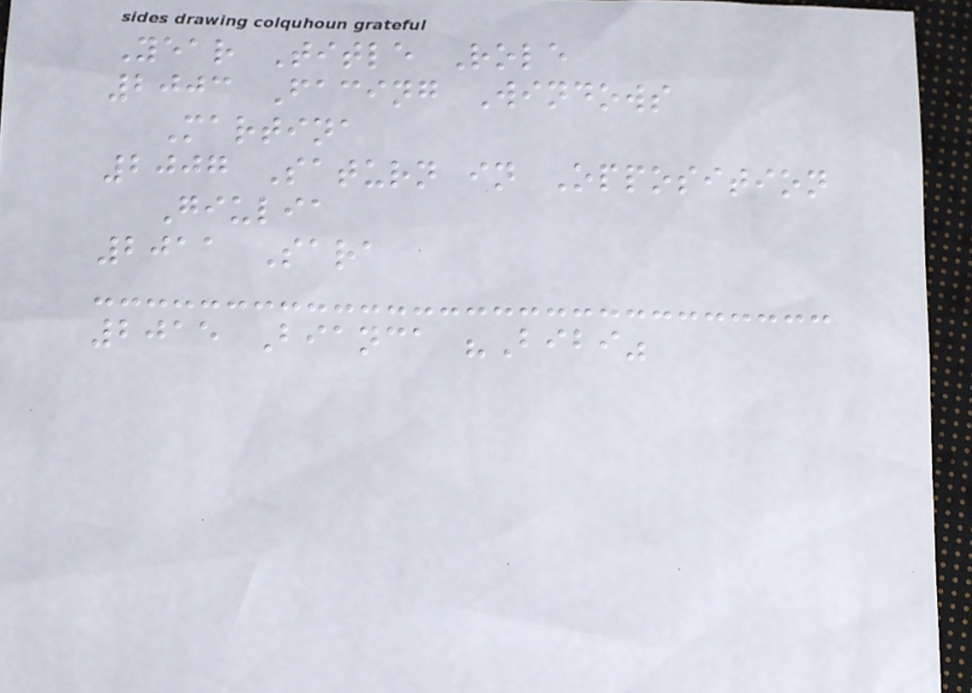Year Title Role
2003 Facing Windows
Martina
2007 Saturn in Opposition
Giulia
2011 Sara
2015 Bianca "Bibi"
